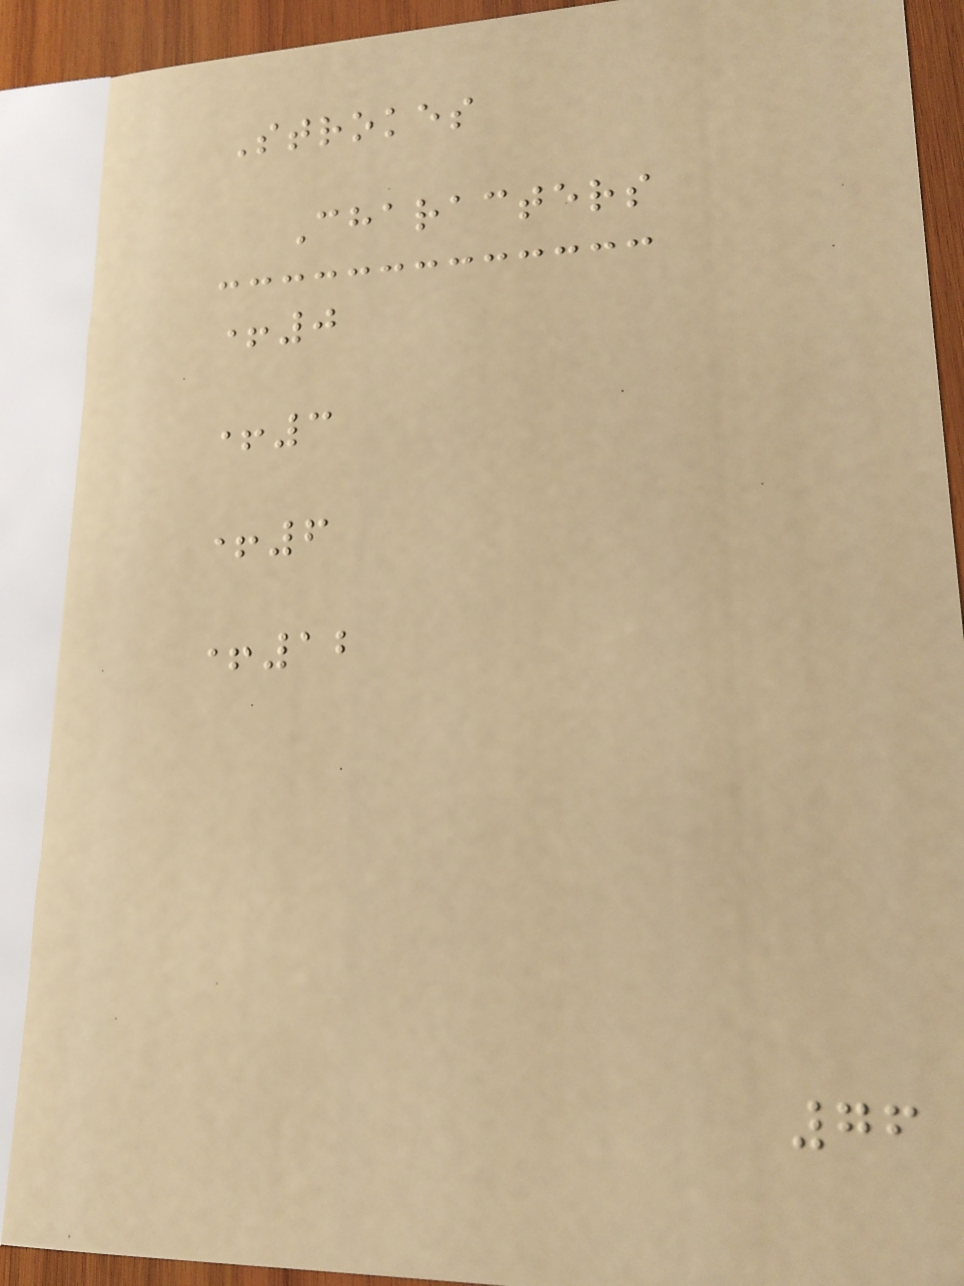Strokes
Characters
+0
+3
+6
+12
76
